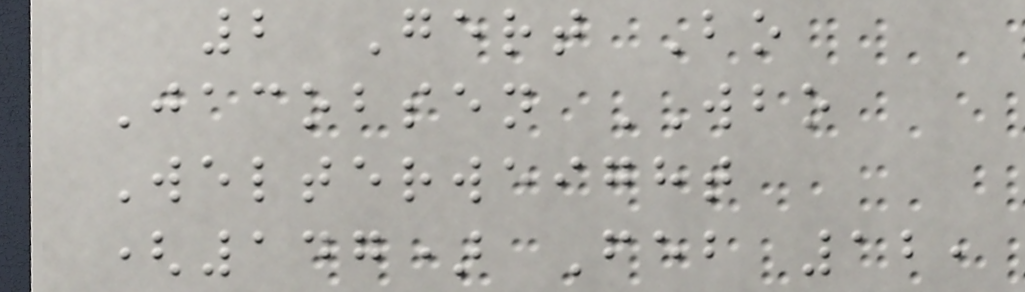2 Gert Bo
Jacobsen WBO
Welterweight
(147) Feb 12,
